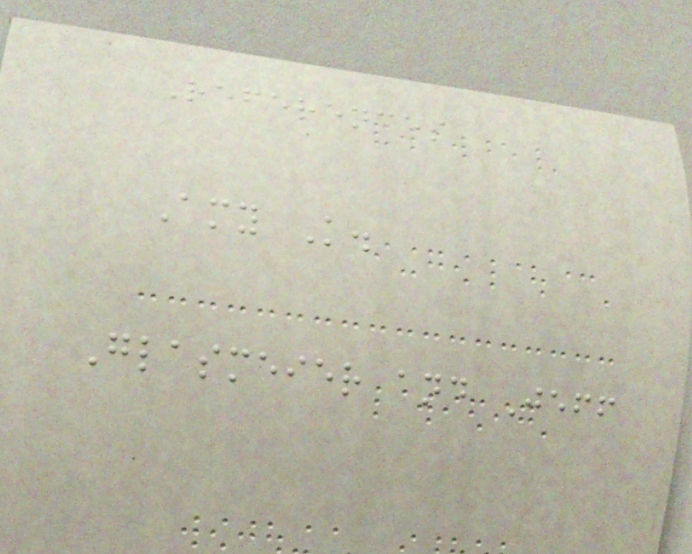References
Amy K.
Glasmeier and Jeff
